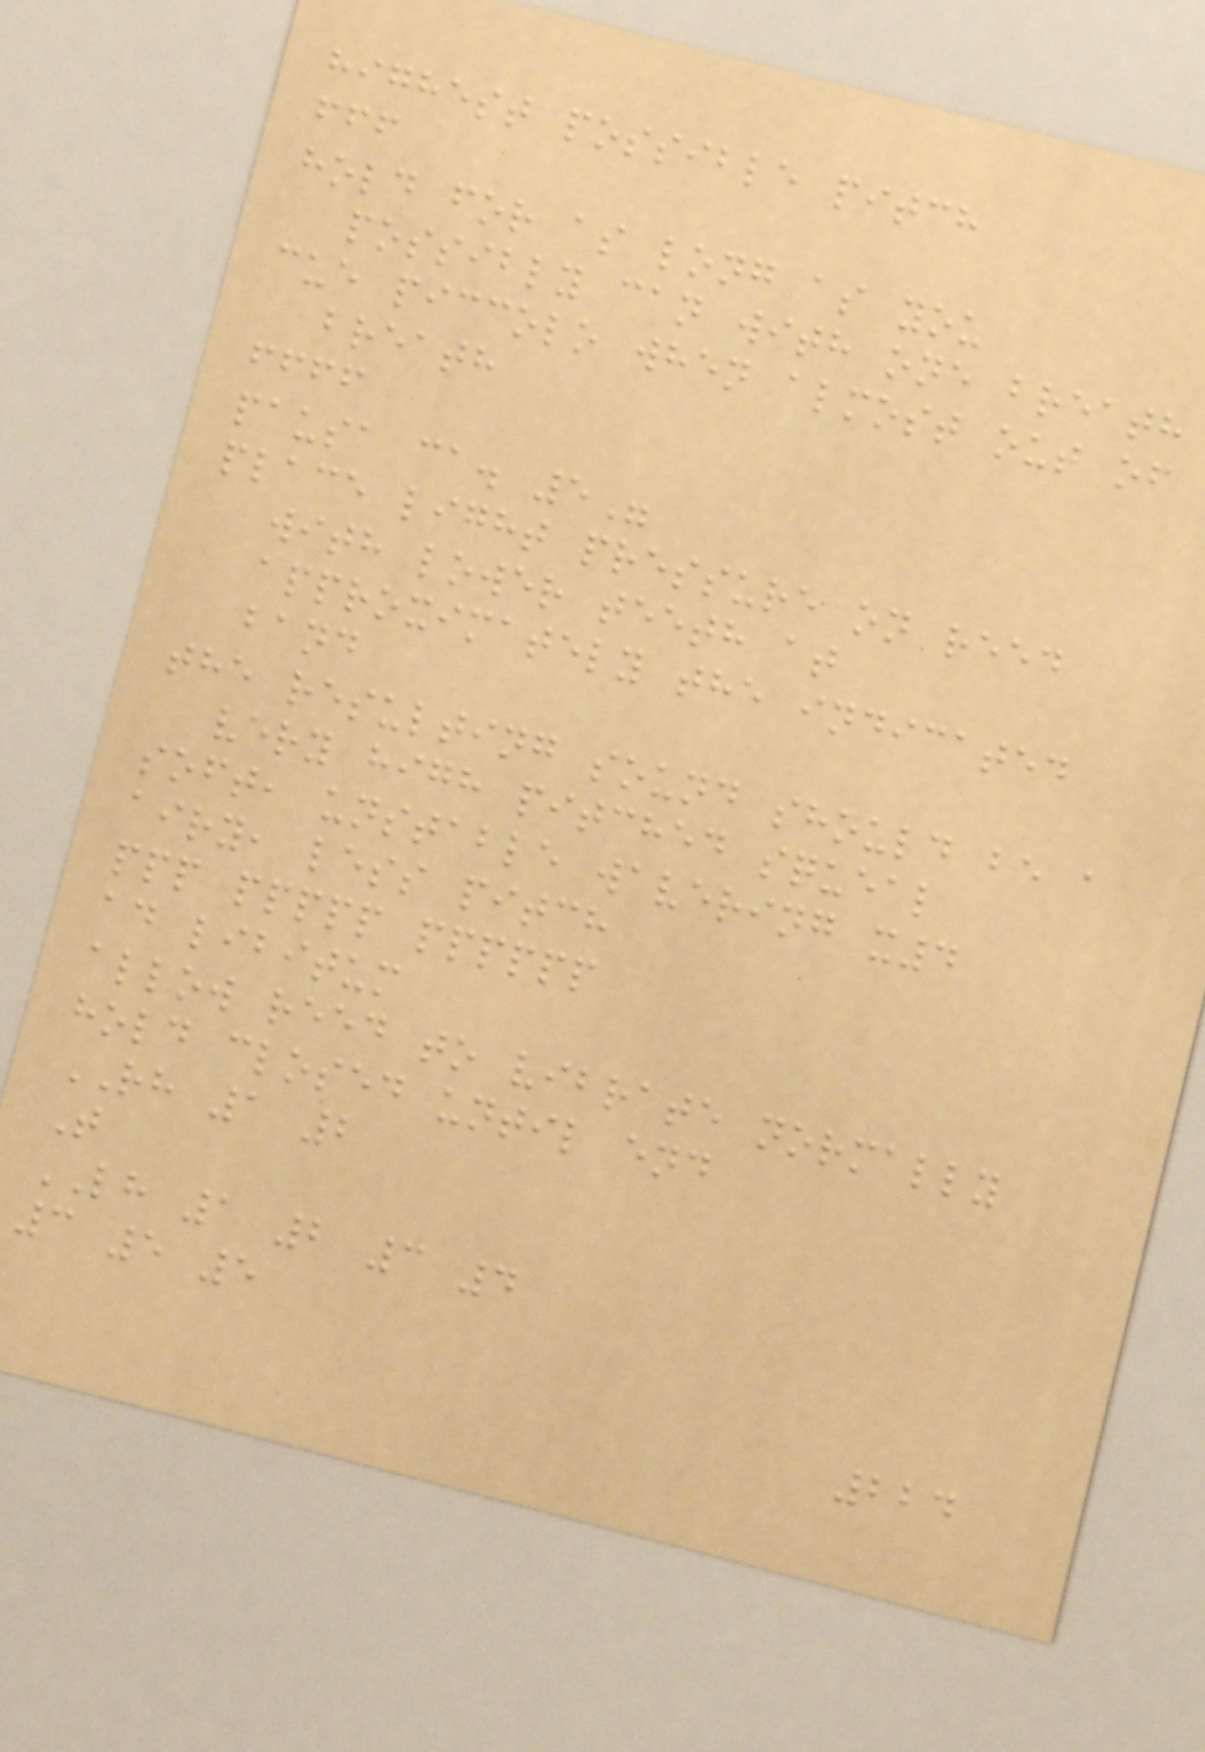highest possible pitch
fff
hold for as long as you
possibly can with one breath
cue piccolo when almost out of
breath
ffff
pausa ca. 5"
place light pressure on reed
with lower teeth at
approximately the indicated
band
the resulting sound should be a
very high pitched squeal
soft, unstable wavering x4
airy, less pitch
ppp ppppp pppppp
ad libitum
allow reed to vibrate normally
hold closed until end
RH 1 2
T
LH 1 2 3 4
3 5 5
224
